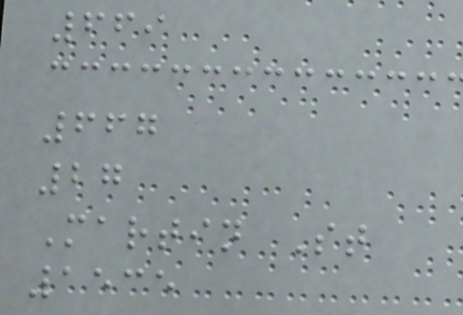669
667
27
Martin St
1535
